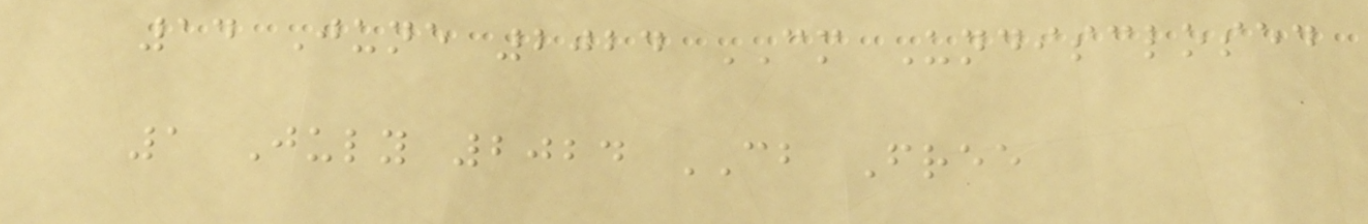14 June 2024 CM Undisclosed
1 July 2024 CB Free
